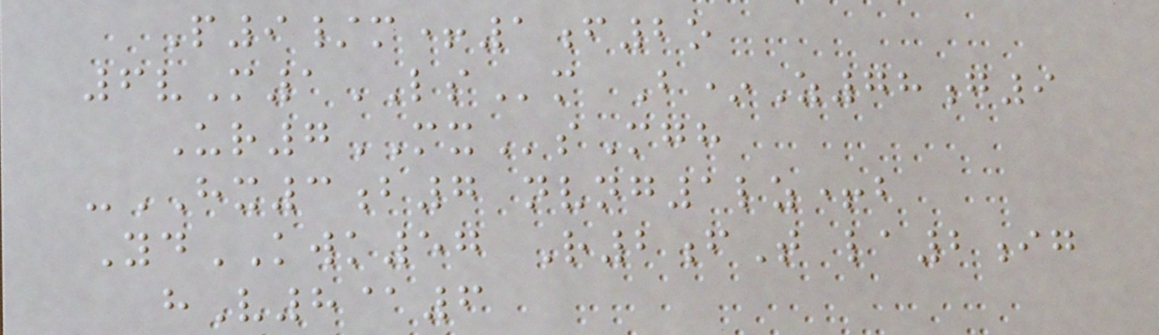P9/m+1f2o
6vM1LSm B*Z78g9
Ur7MXsMgh
-HX3b7 nvng1lz+b
YdKWK57 R2fT la2ig
hV8@6
